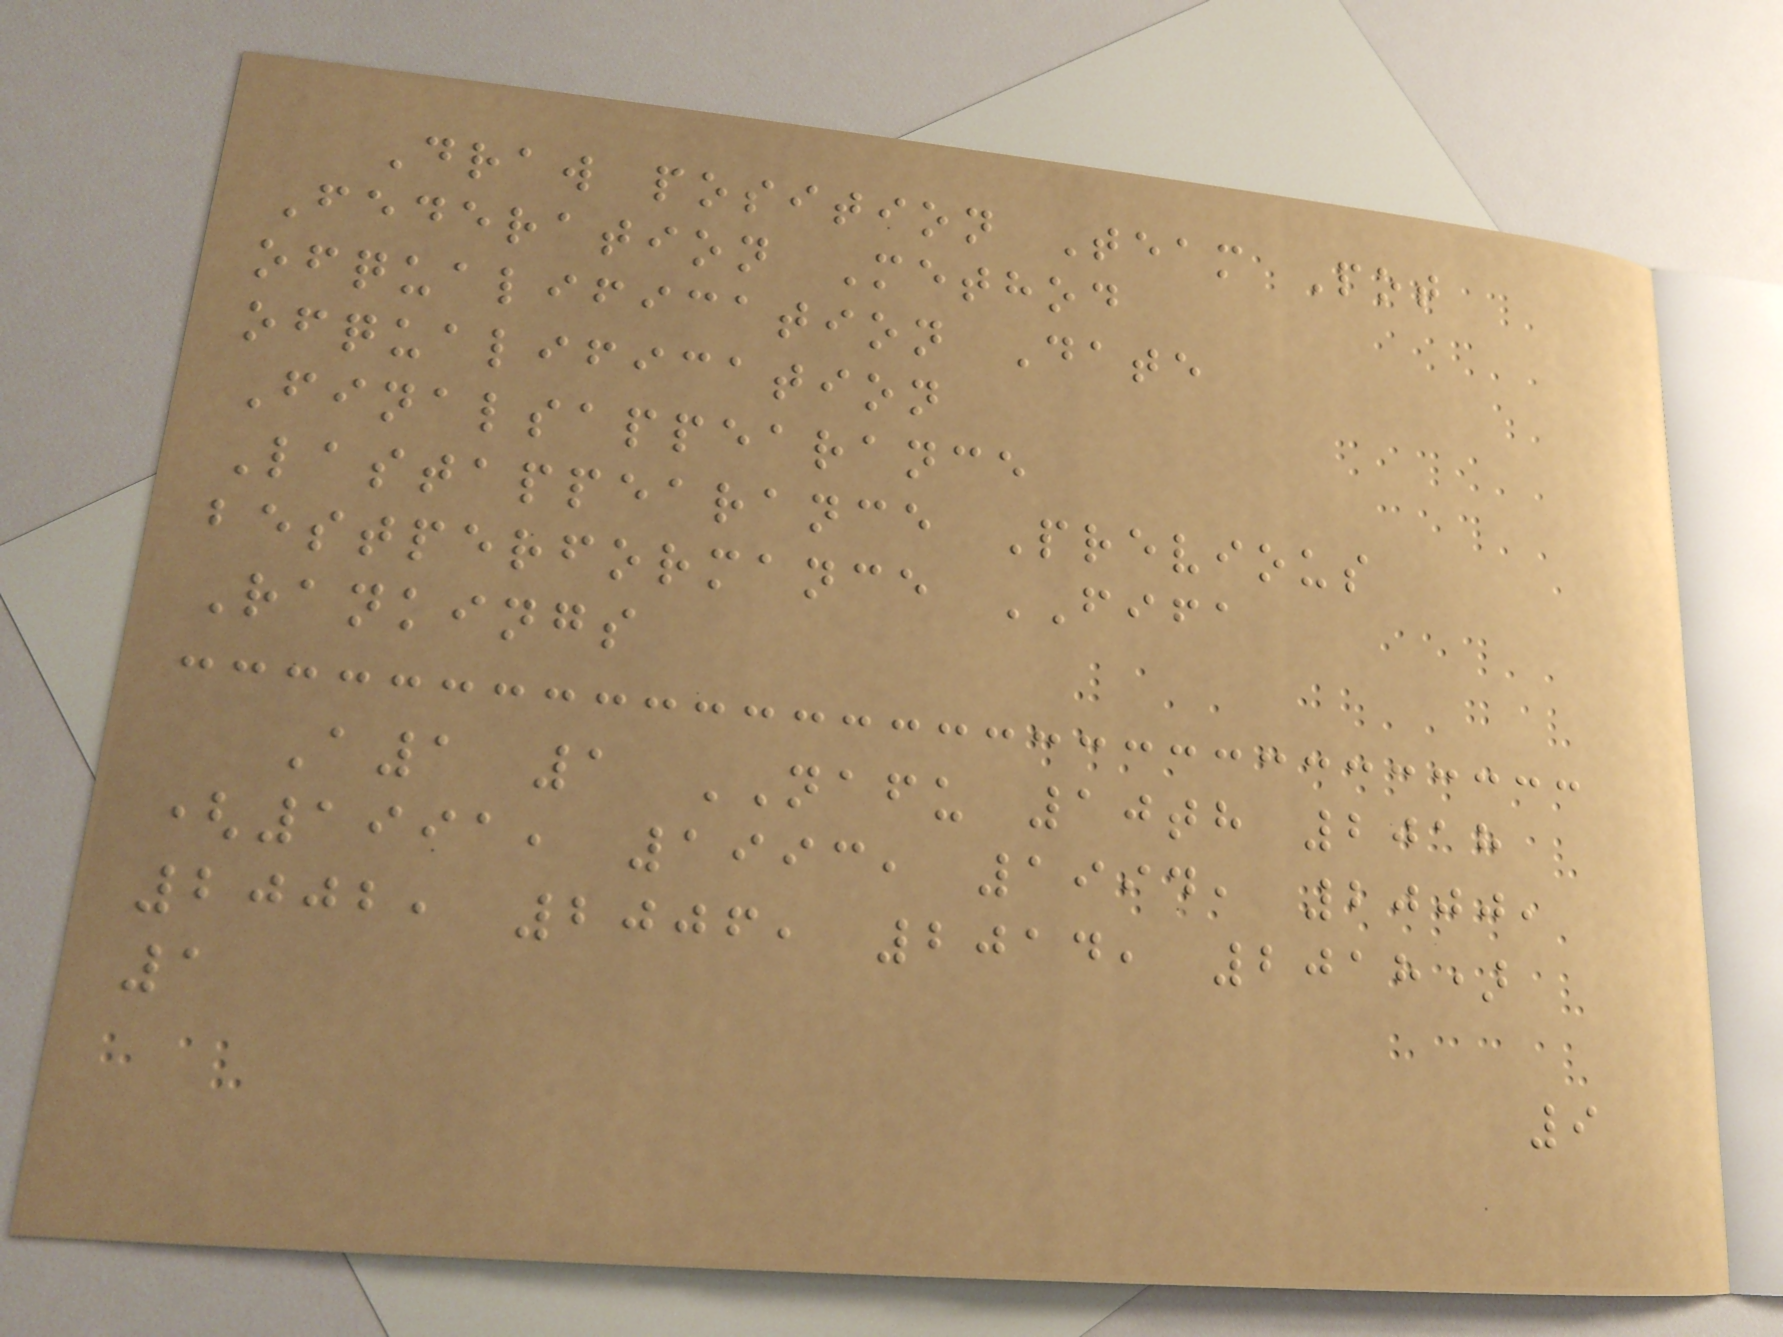Draw position Team Pot
Federation Method
ofqualification Date
ofqualification
Finalsappearance
Lastappearance Previous
bestperformance FIFA
Rankings
A1 1 NAFU 10th 2018
(1991, 1993, 1994, 2000,
2002, 2006, 2014, 2018)
1
9
